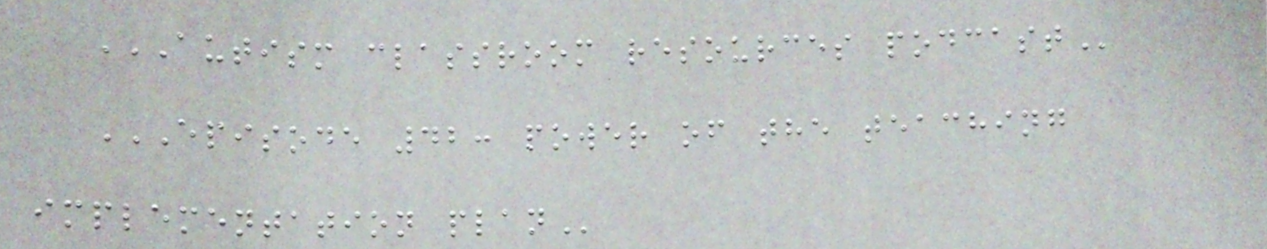AUTISM CLASSROOM RESOURCES PODCAST
EPISODE 42: POWER OF THE TEACHING
IMPLEMENTATION PLAN
